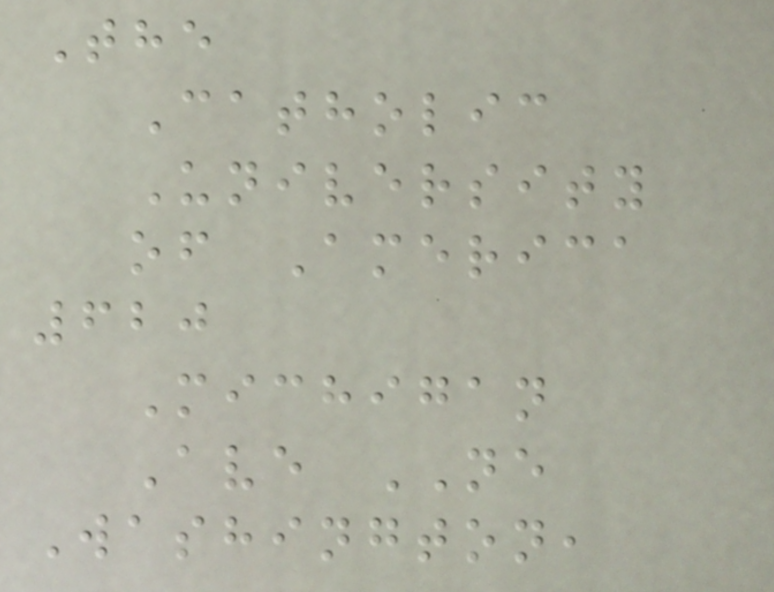The
Catholic
University
of America
620
Michigan
Ave NE
Washington,
